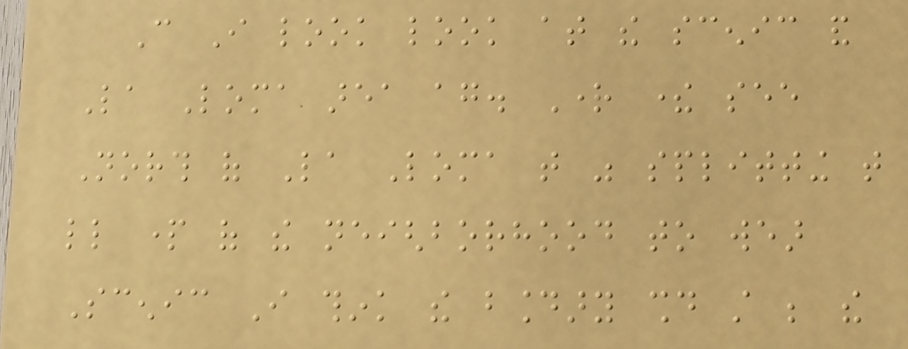Can I look look at the scenic and
La Loma area again. Right there see
North of La Loma that was splitting that
little part of the neighborhood to wear
Scenic I think the boundary should still be the
